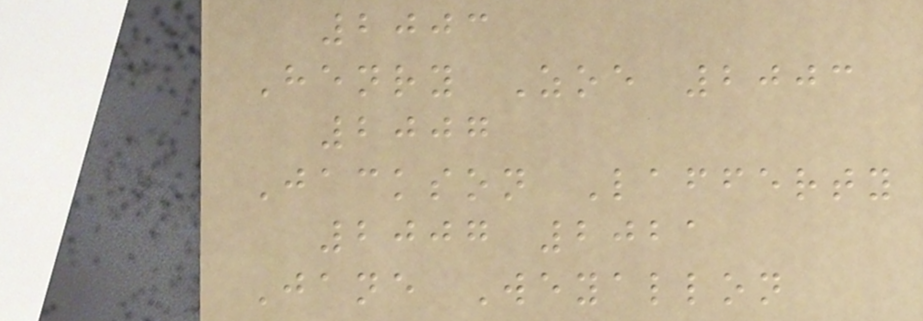2003
Henry Zoe 2003
2007
Jackson Lafferty
2007 2021
Jane Weyallon
